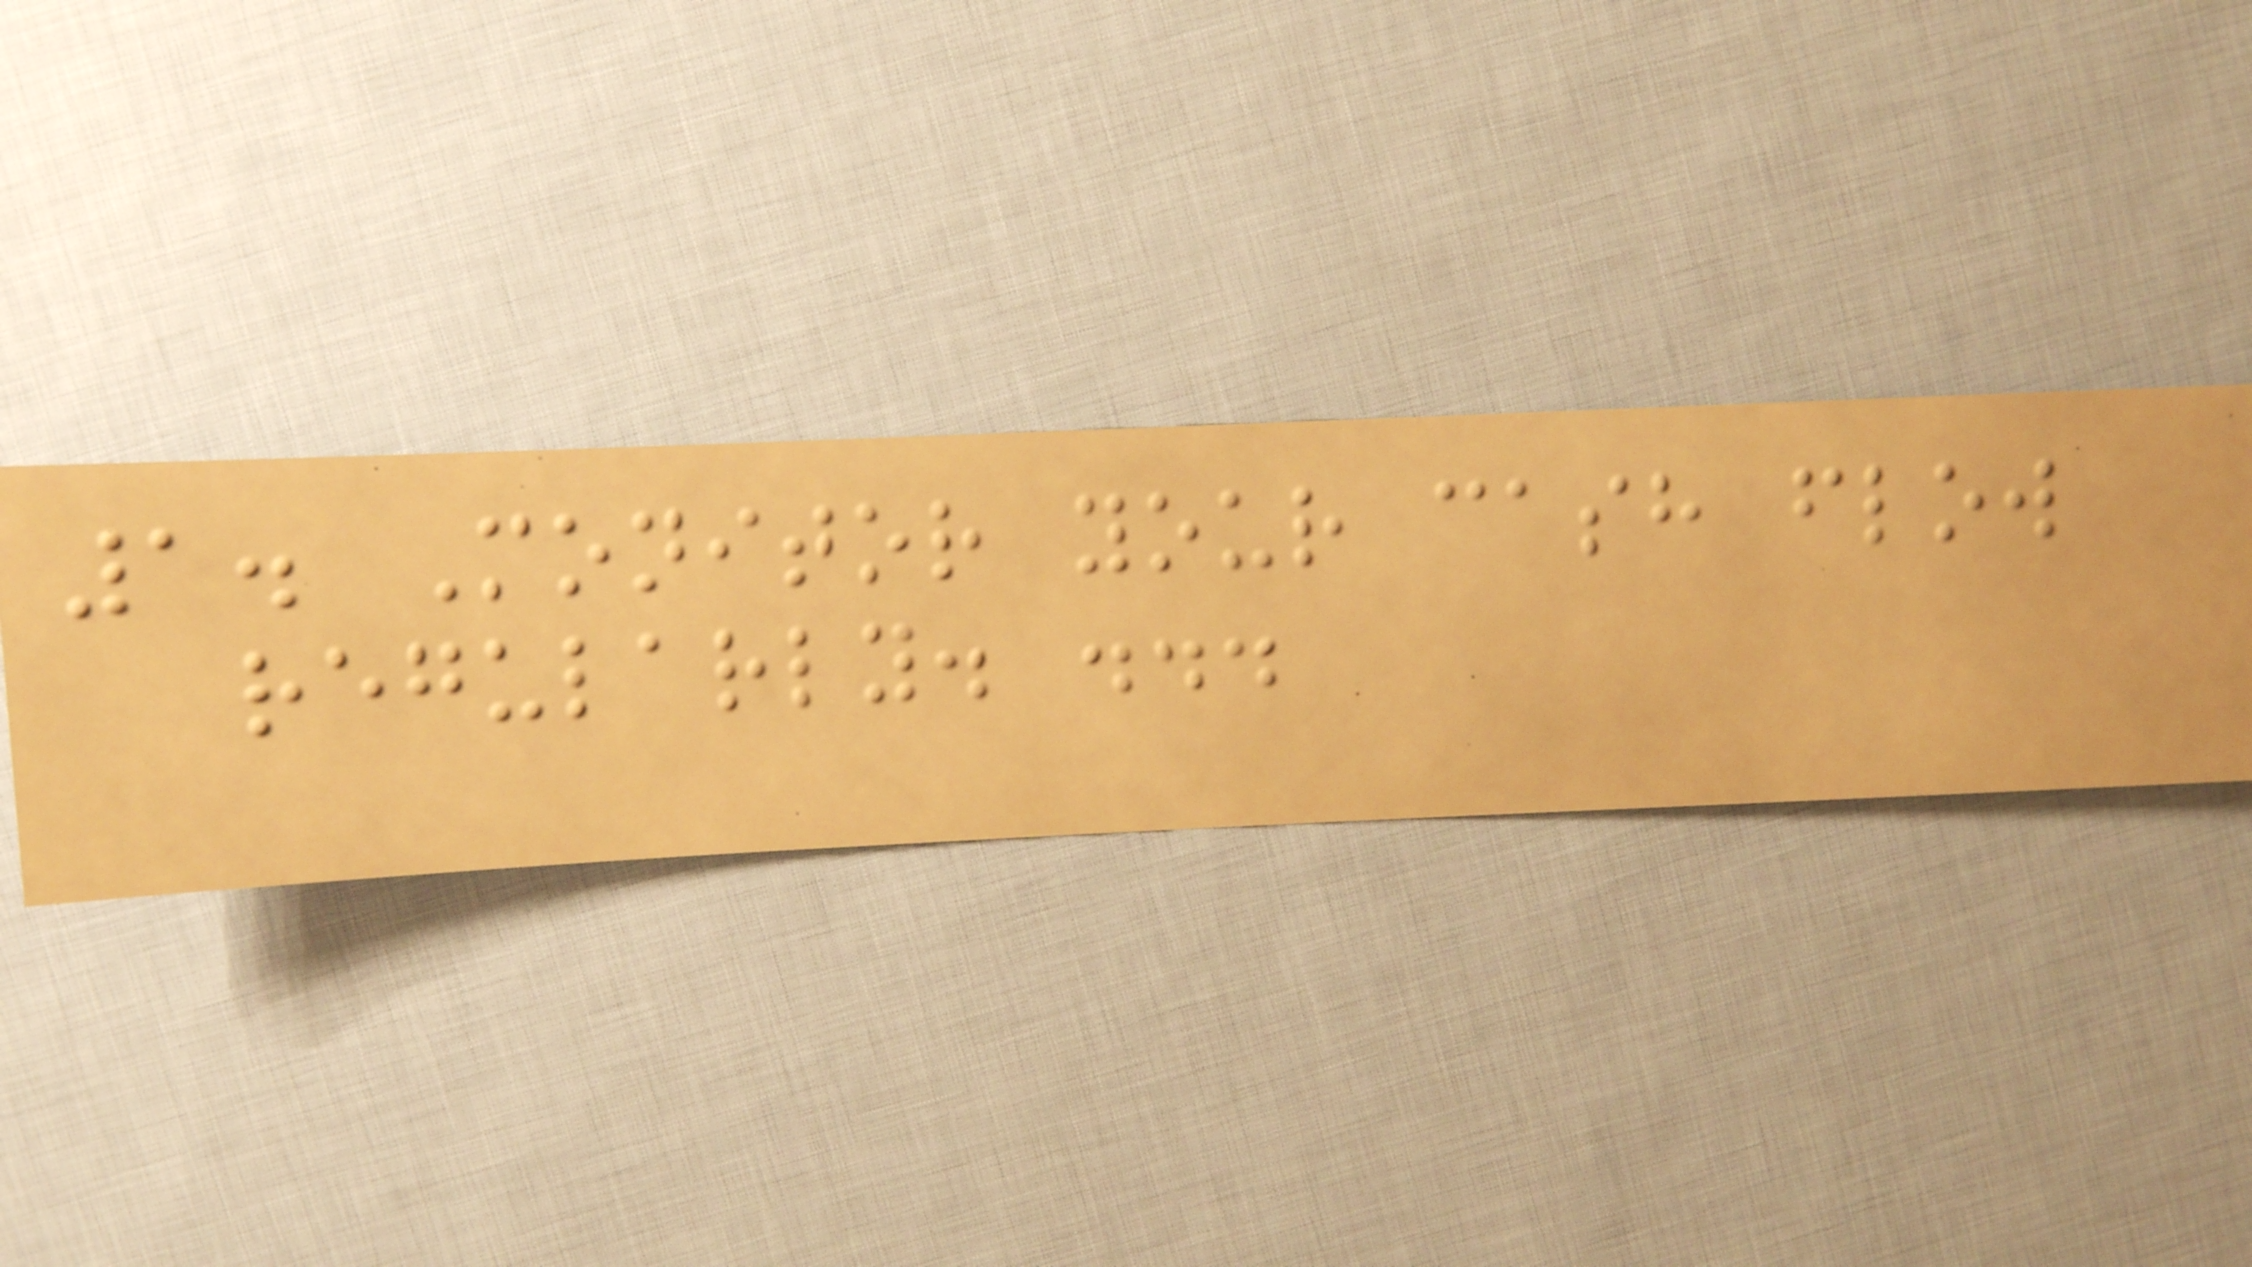1. Monitor your cash flow
regularly. ...
